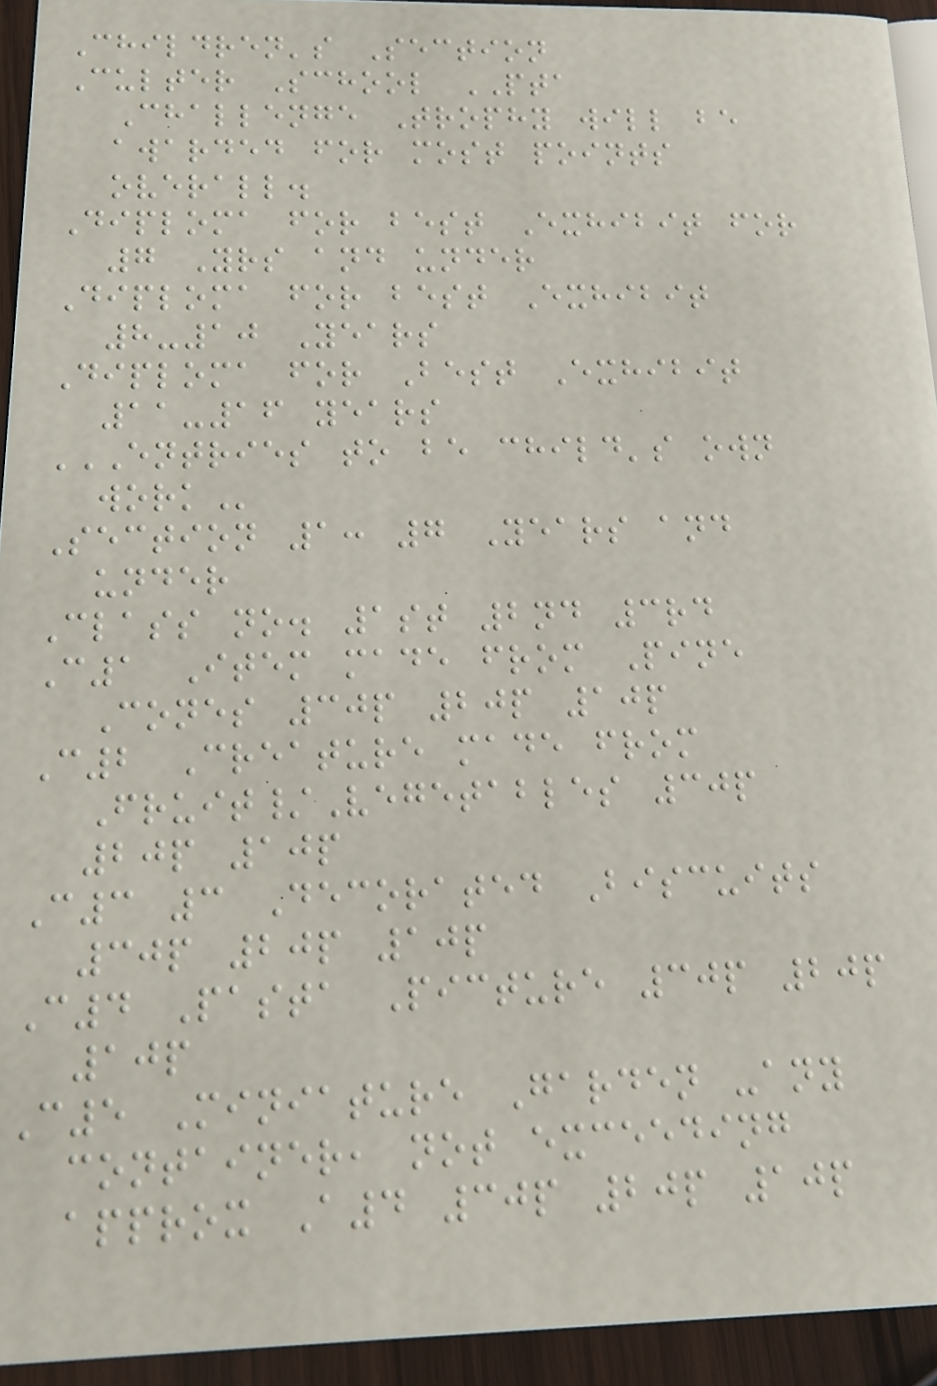Children's Section
Culter School PTA
Challenge Trophy will be
awarded for most points
overall.
Diploma for best Exhibit for
7 Yrs and under
Diploma for best Exhibit
8-10 Years
Diploma for Best Exhibit
11-16 years
ENTRIES TO BE CHILD'S OWN
WORK
Section 1: 7 Years and
under
Class no. 1st 2nd 3rd
C1 Item made from Pine
Cones 30p 20p 10p
C2 Creature made from
Fruit/Vegetables 30p
20p 10p
C3 3 Decorated Biscuits
30p 20p 10p
C4 Pasta Picture 30p 20p
10p
C5 Miniature Garden -any
container, not exceeding
approx A4 30p 20p 10p
